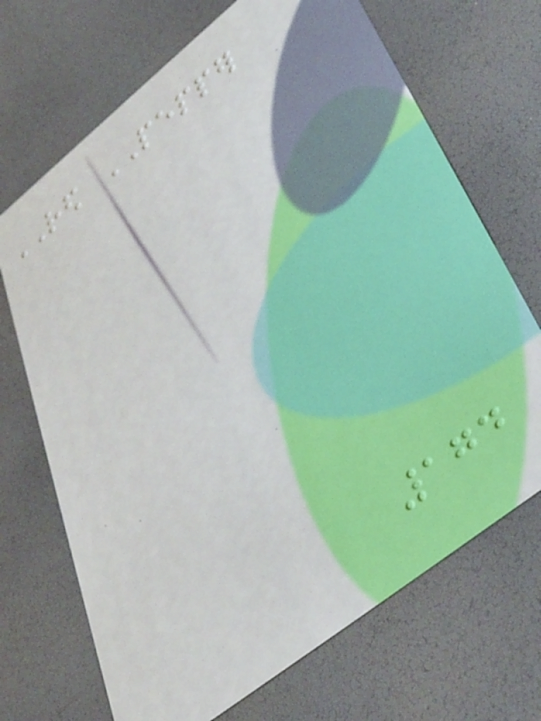RED PEPPER
174
